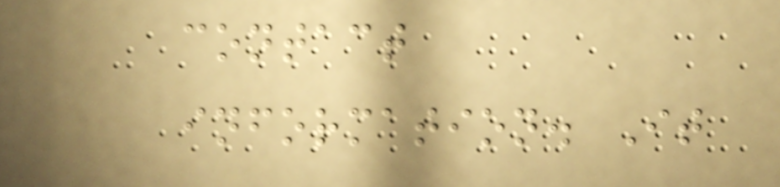contact
information. It
